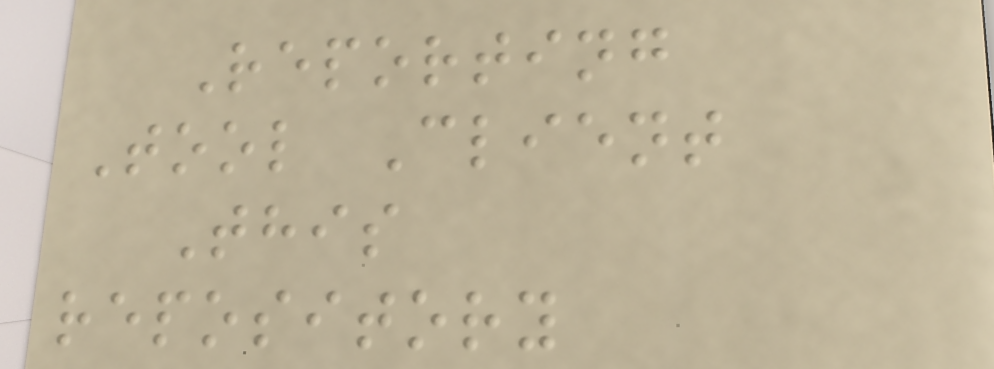Reporting
Tool Client
This
repository
